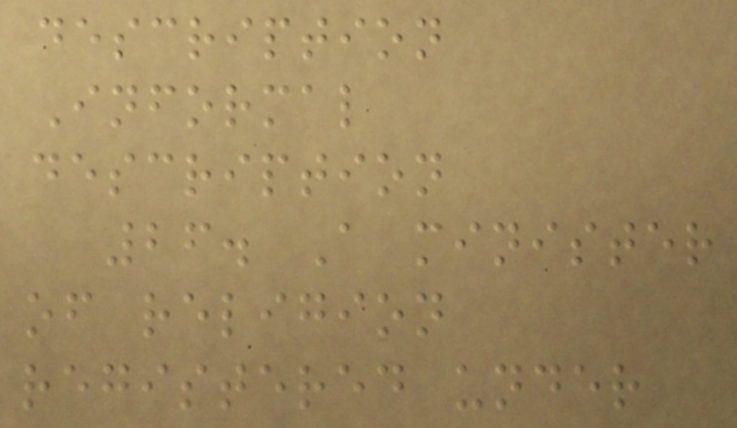description
Informal
description
26. A minister
of religion
registered under
